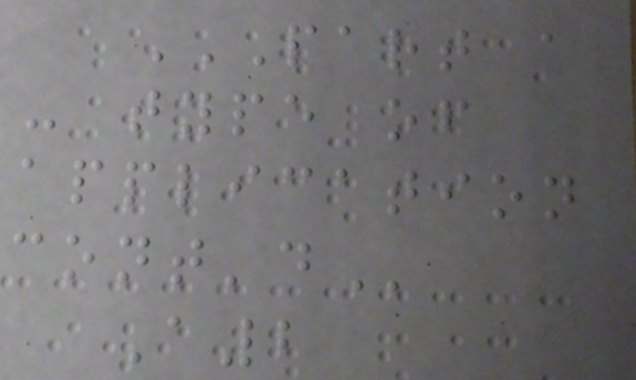PART A
- TYPE OF
APPLICATION
CONT'D
A2
